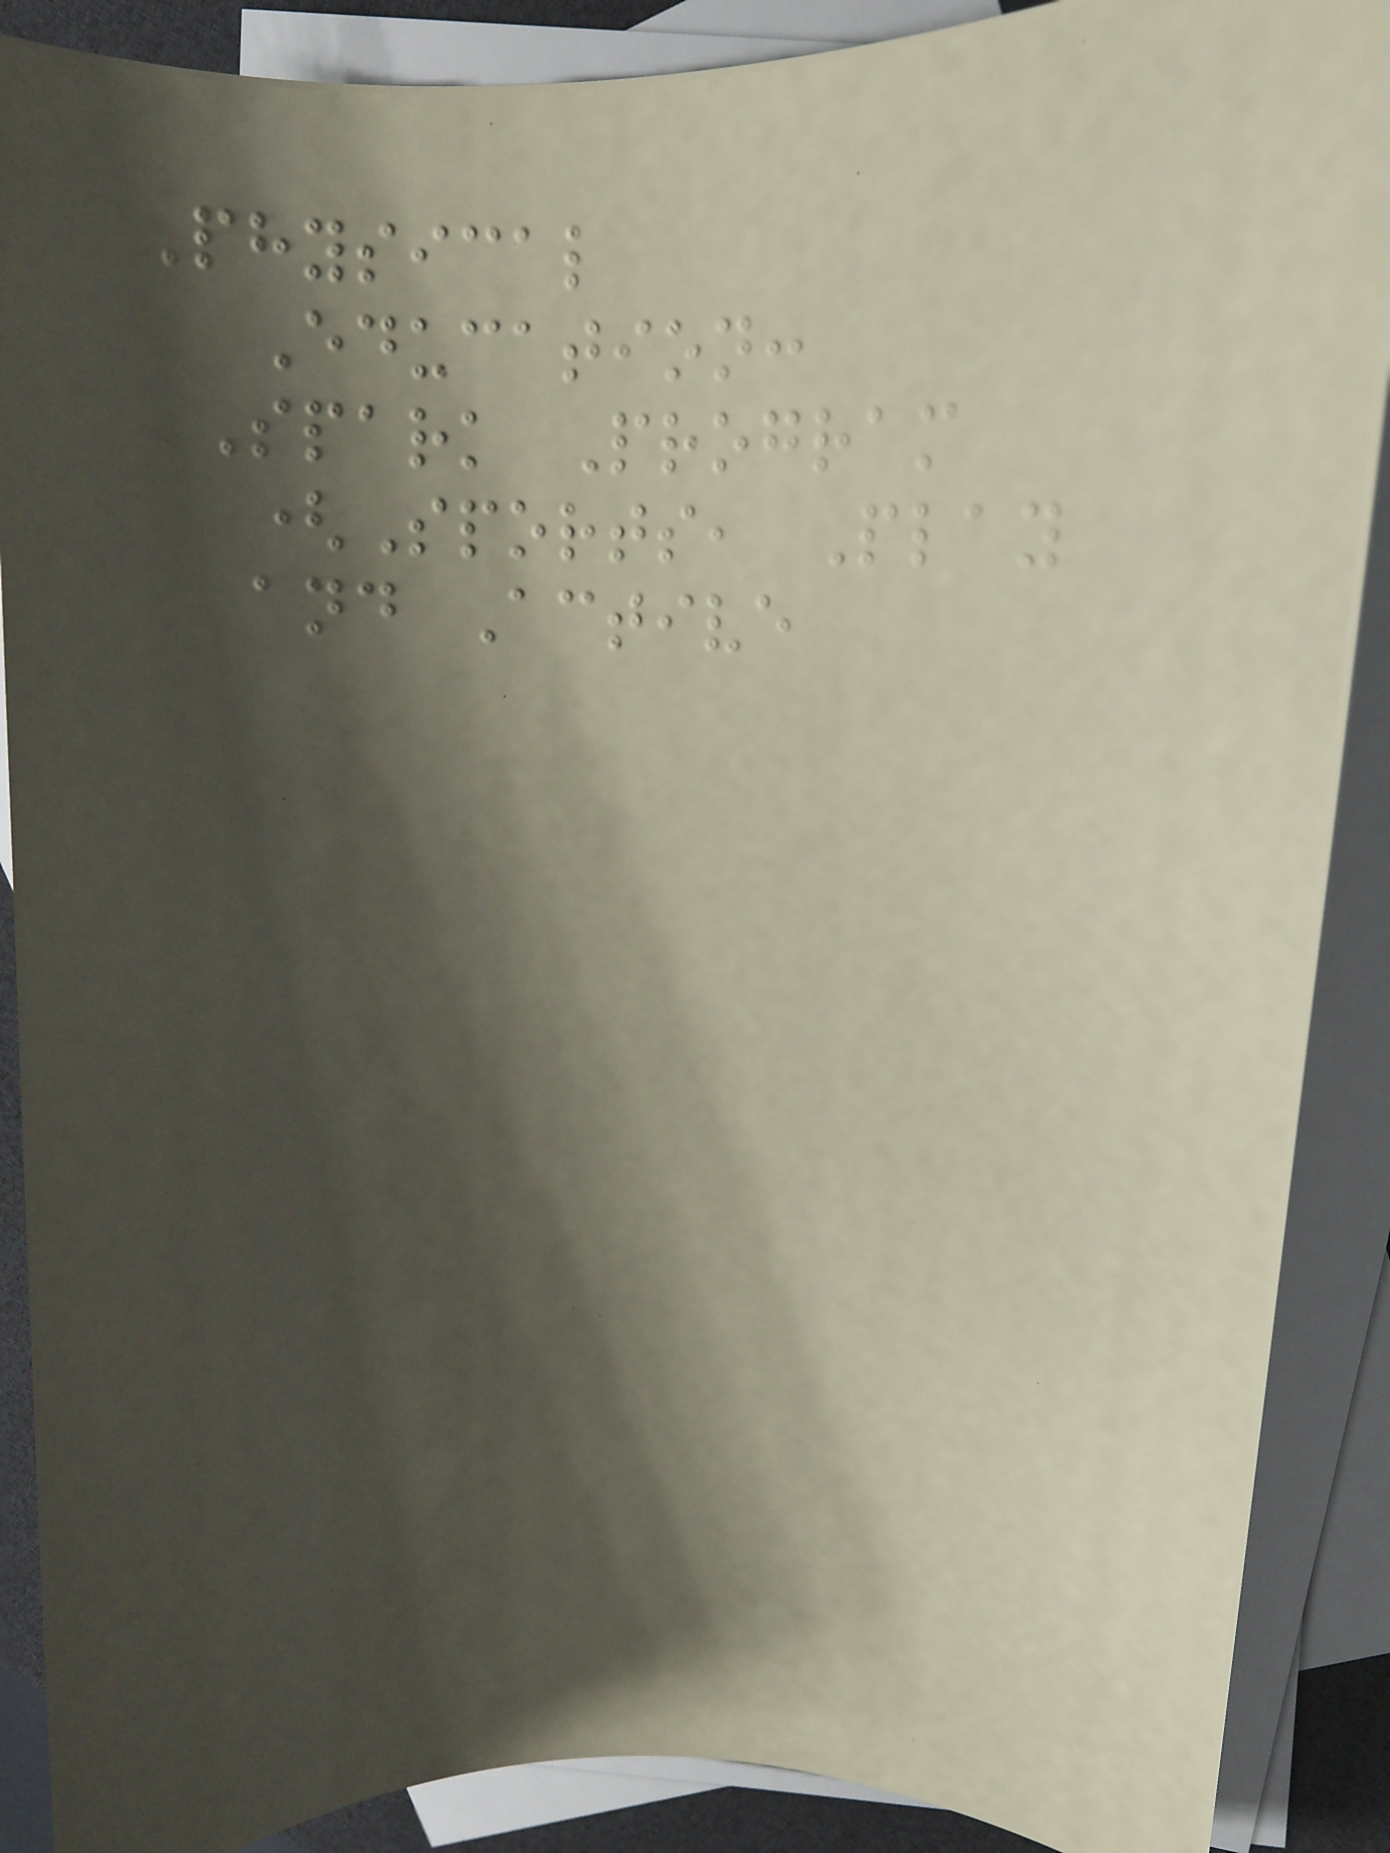Physical
Education:
SPARK Program
(Sports, Play
and Active
